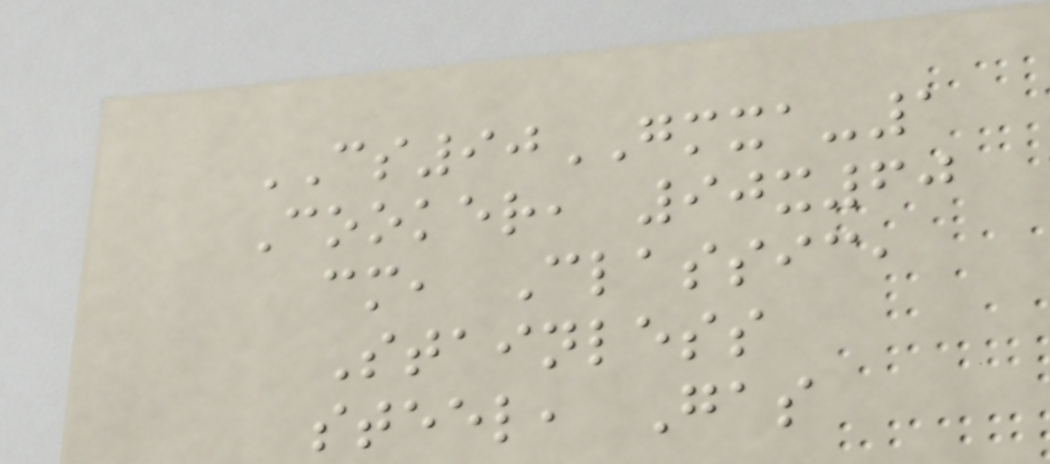CS90GMXA-1
Cooker, 90x60
cm, Classic,
Stainless
steel, Gas
